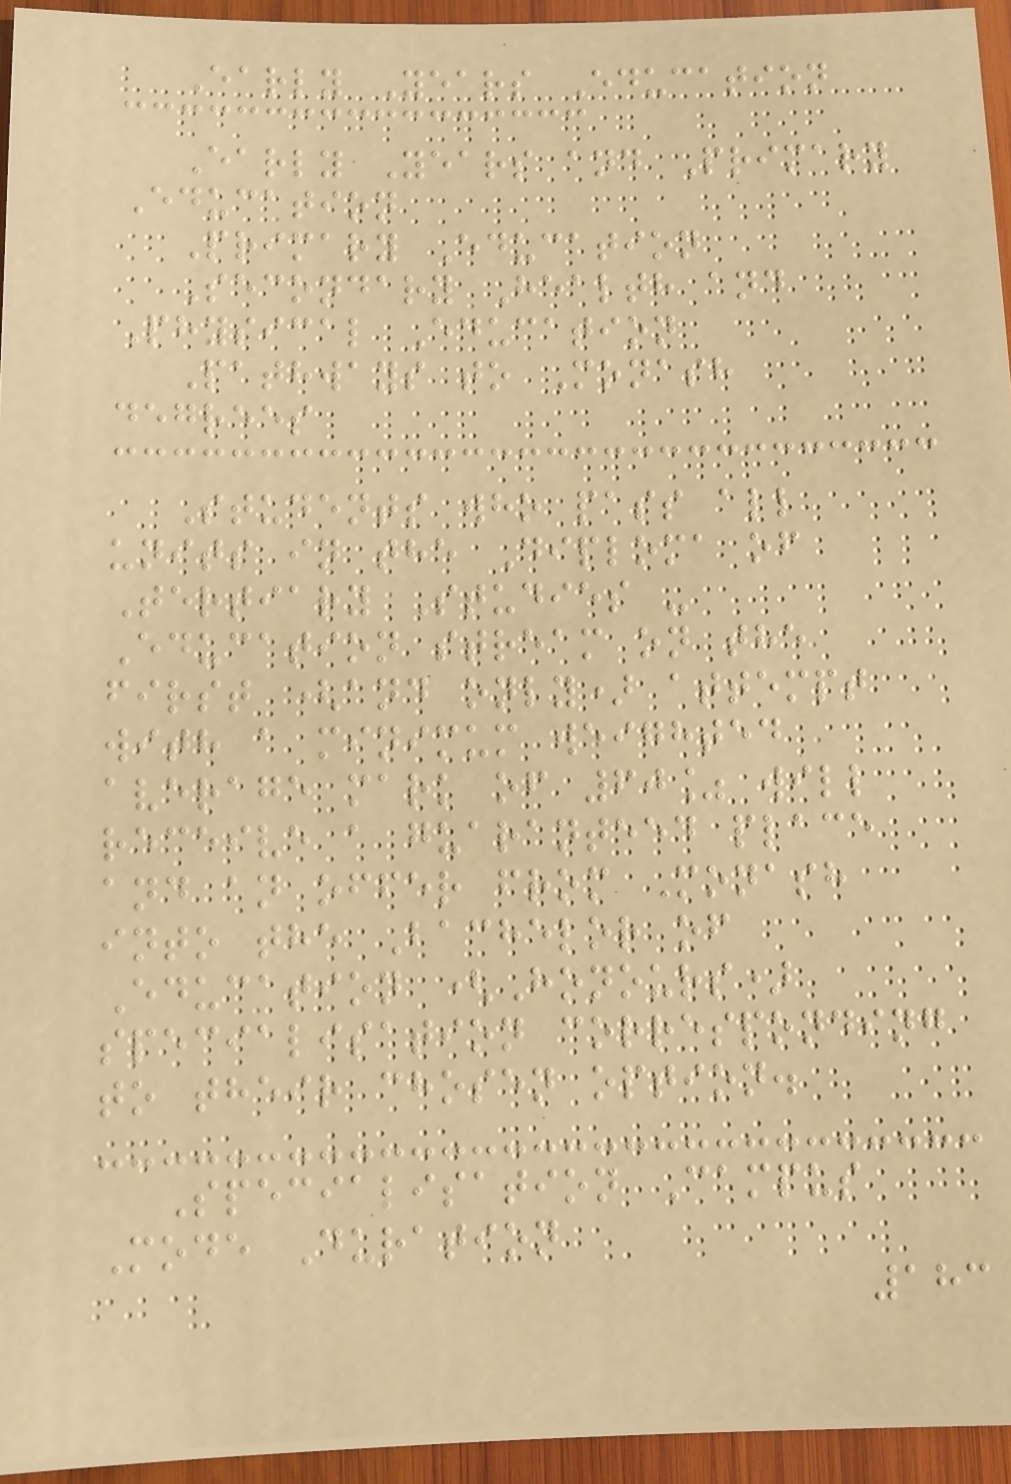Early Years Education
Early Years and Primary
Education
Primary Education
Secondary Health and
Physical Education
Pathways to Monash
degrees
Students who pass all
units in the Diploma of
Tertiary Studies -
Education stream on the
first (and only) attempt
with a minimum weighted
average mark of 60% will
receive a guaranteed place
and an offer from Monash
into the Bachelor of
Education (Honours)
specialisation corresponding
to their chosen option.
Specialisation Campus
Mode Duration
183
